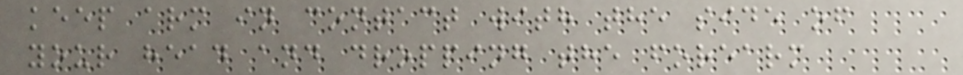keep arm in contact with the side of
your head and dropping the forearm
